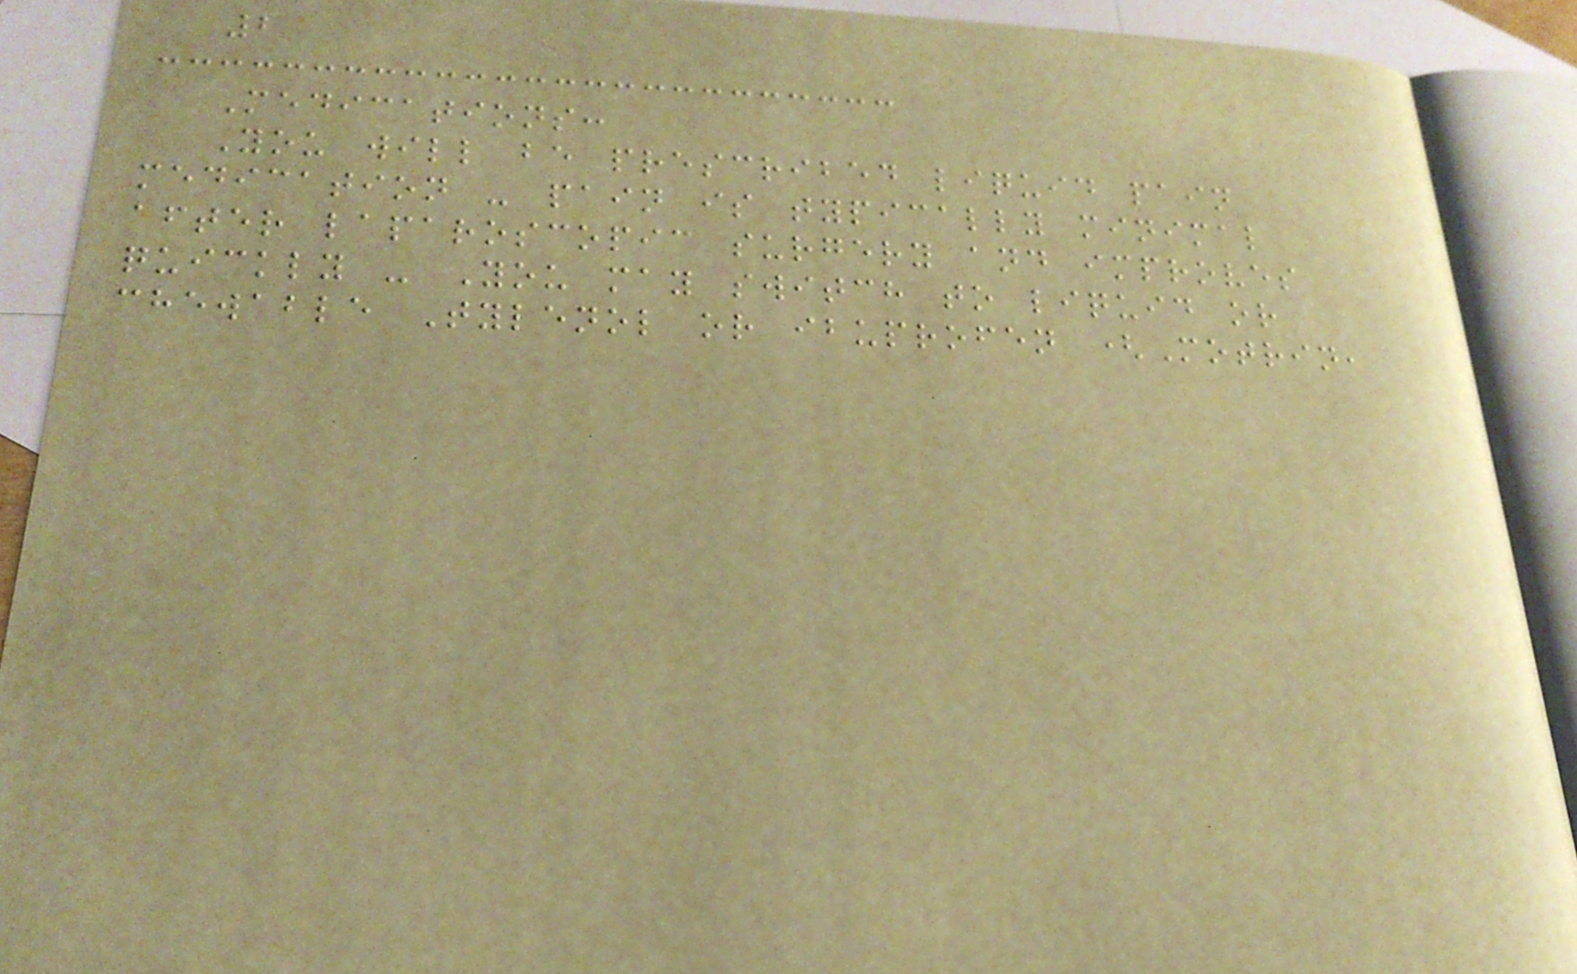2
Medications:
You will be prescribed liquid pain
medication - pain is typically minimal
after laparoscopic surgery and improves
quickly - You may switch to liquid or
chewable Tylenol or ibuprofen (Motrin,
